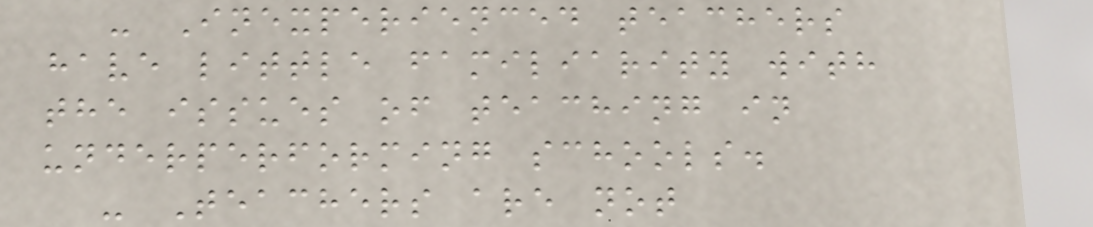- Inexperienced teachers
have little familiarity with
the issues of teaching in
underperforming schools.
- Teachers are not
